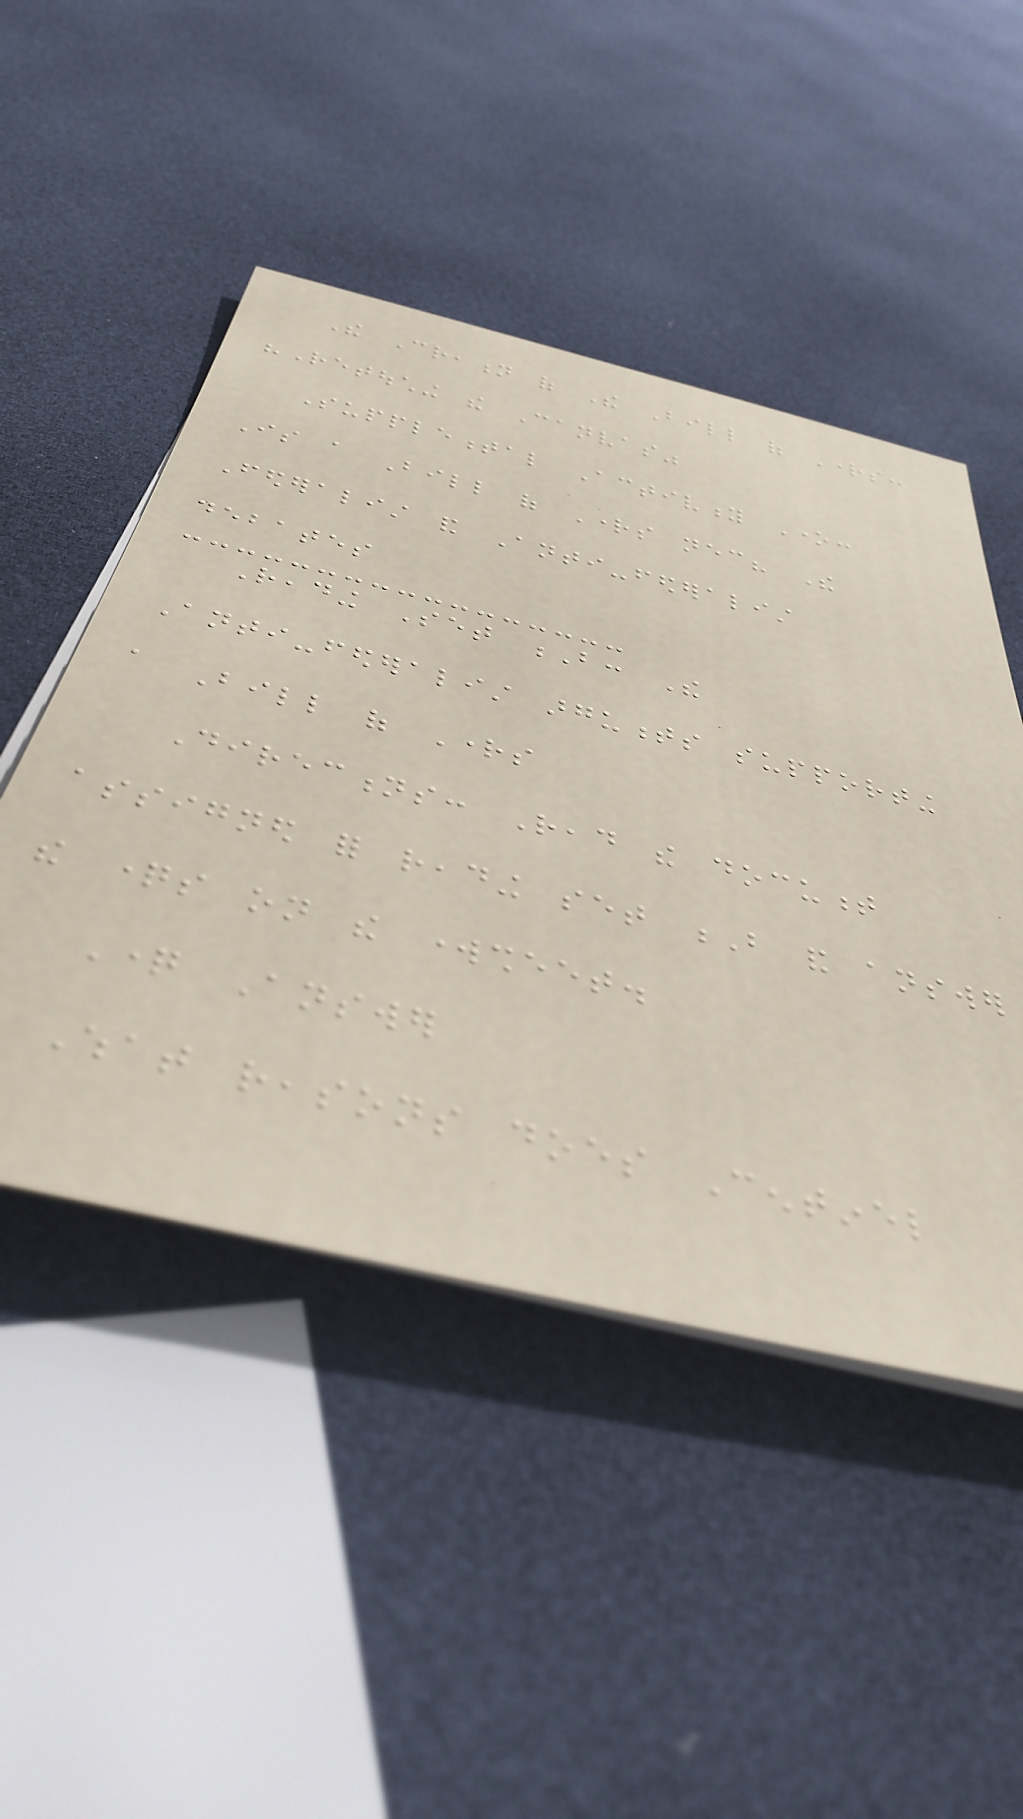The Creation of The Bill of Rights:
"Retouching the Canvas"
Supplemental Activity One:
Is a Bill of Rights necessary? The
Federalist and Anti-federalist
debates
Reading Set B: The
Anti-federalist arguments supporting
a Bill of Rights
Directions: Read the document
assigned for reading set B and answer
the questions on the worksheet.
Question Answer
What reasons does Centinel
